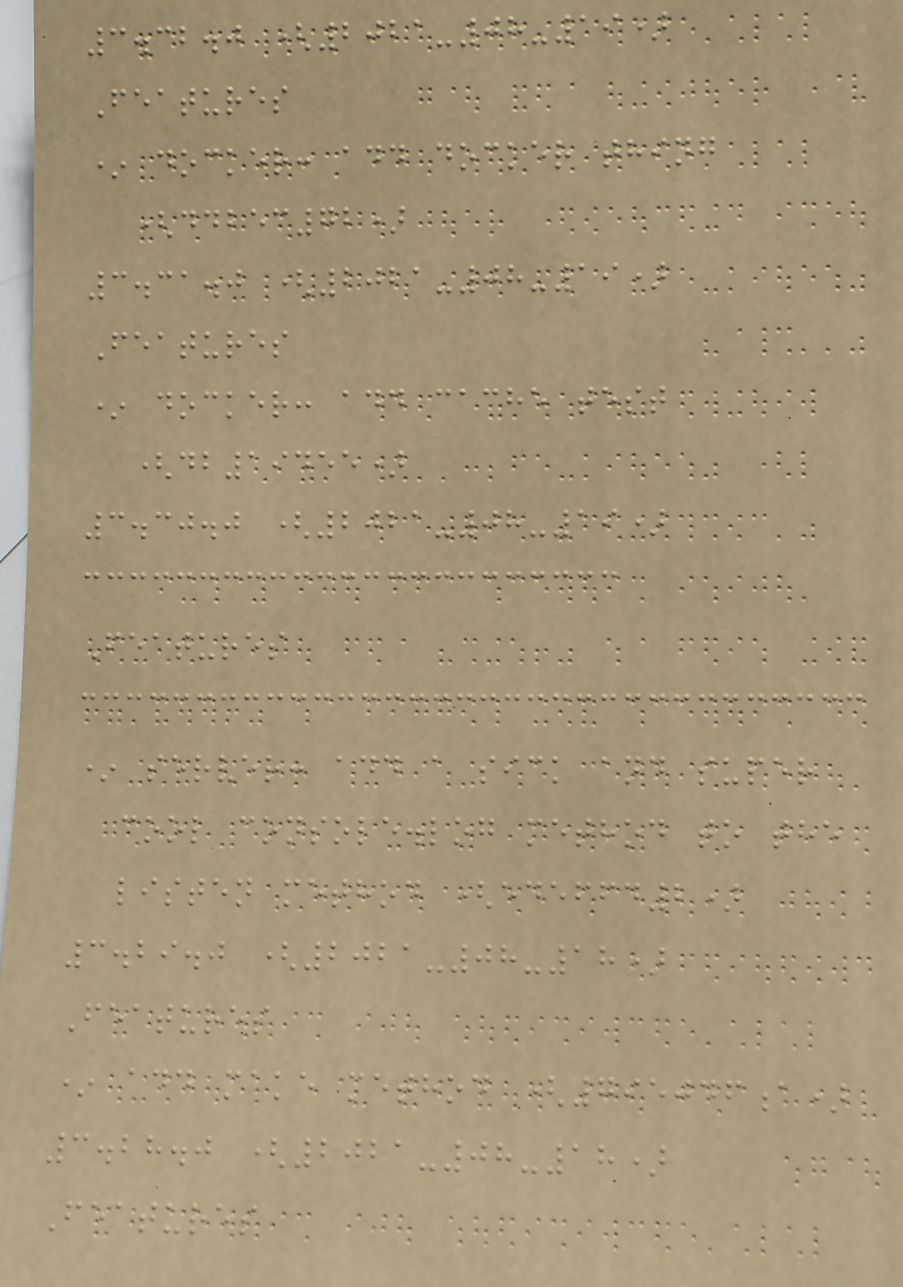3.32.0 (2021-08-19)
Features
* docker: add docker thing
(ddbec72)
3.31.0 (2021-08-19)
Features
* docker: add cache test
(db19455)
3.30.0 (2021-08-19)
Features
* server: add a sick and super
cool console.log method to the
listen method (edeffd2)
3.29.0 (2021-08-18)
Features
* add make method (795046a)
3.28.0 (2021-08-18)
Features
